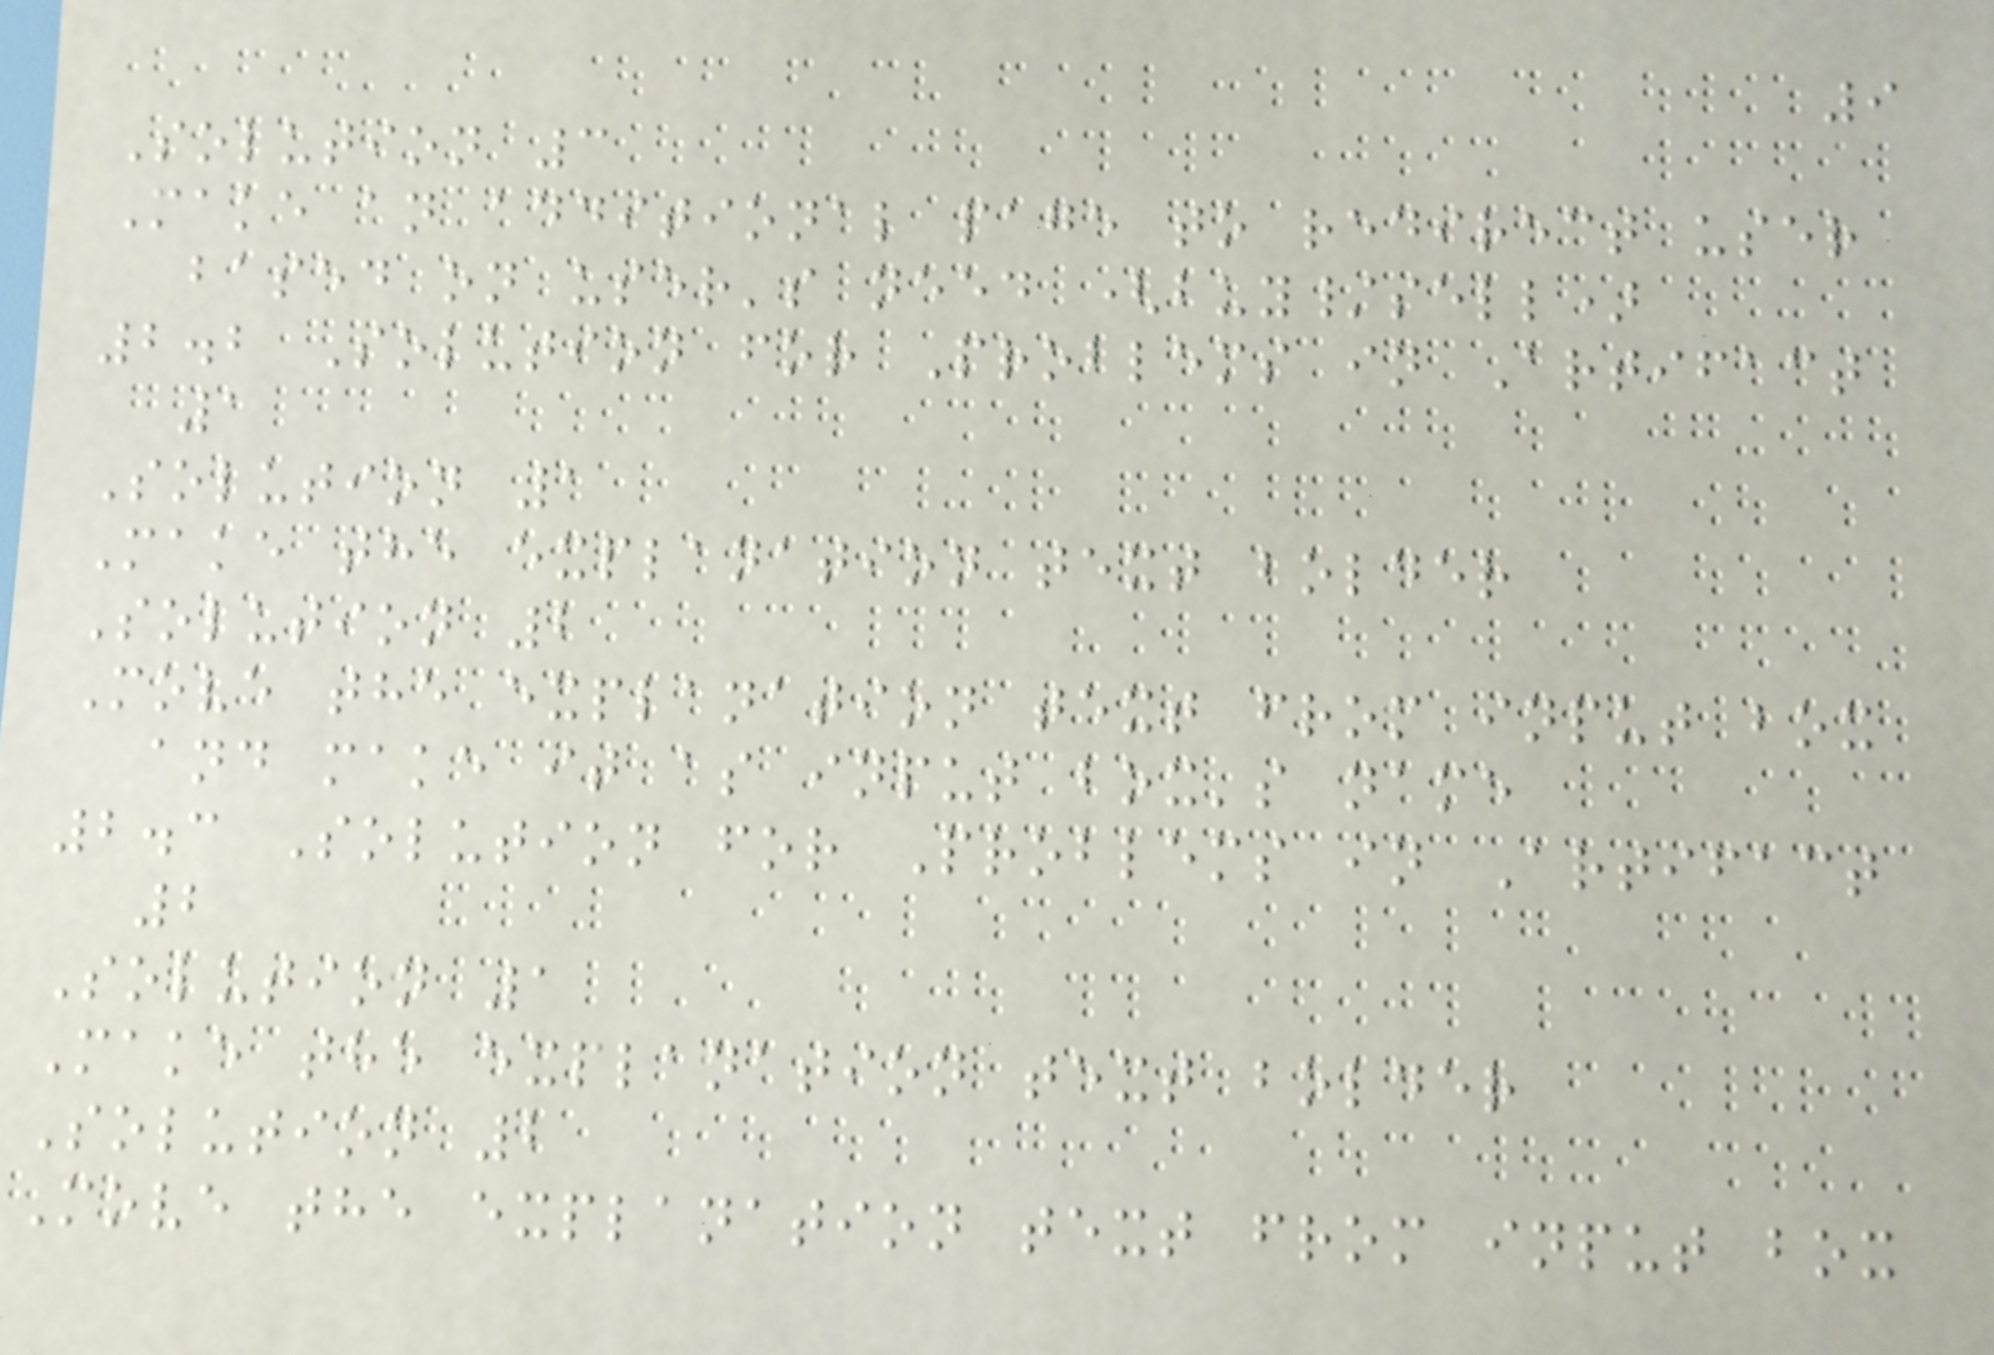9
Solution 3
Make an additional page to redirect user
based on user's need (buy/sell)
2.2 Solution for Problems in Artifact
1
Solution 1
Make the explanation text bolder
Solution 2
Move the explanation text from input box
and make it as input box's name
2.3 Solution for Problems in Artifact
2
Solution 1
Make the explanation text bolder
Solution 2
Move the explanation text from input box
